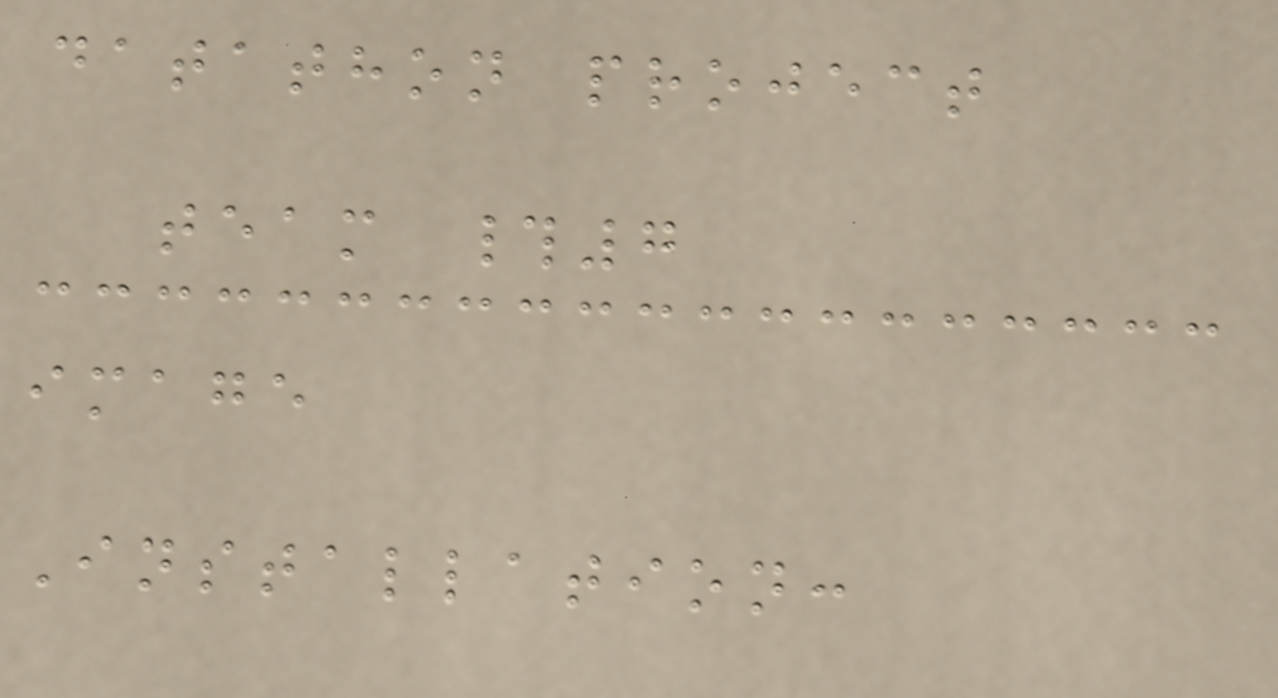datathon project
team #7
image
Installation:
